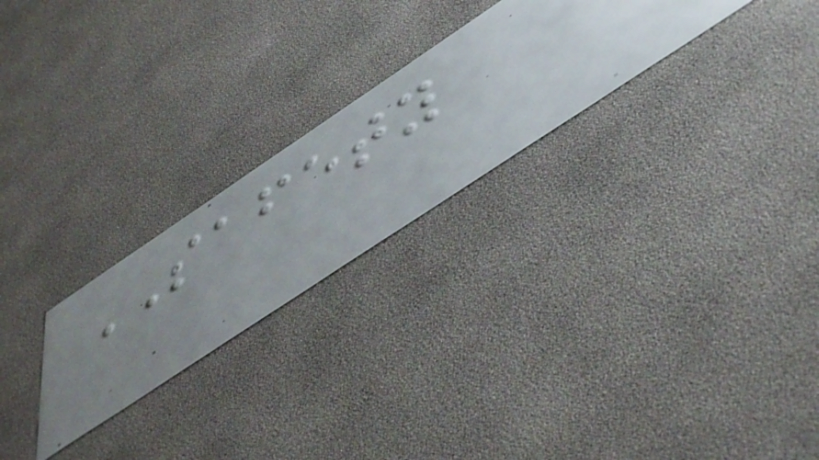SAFETY
